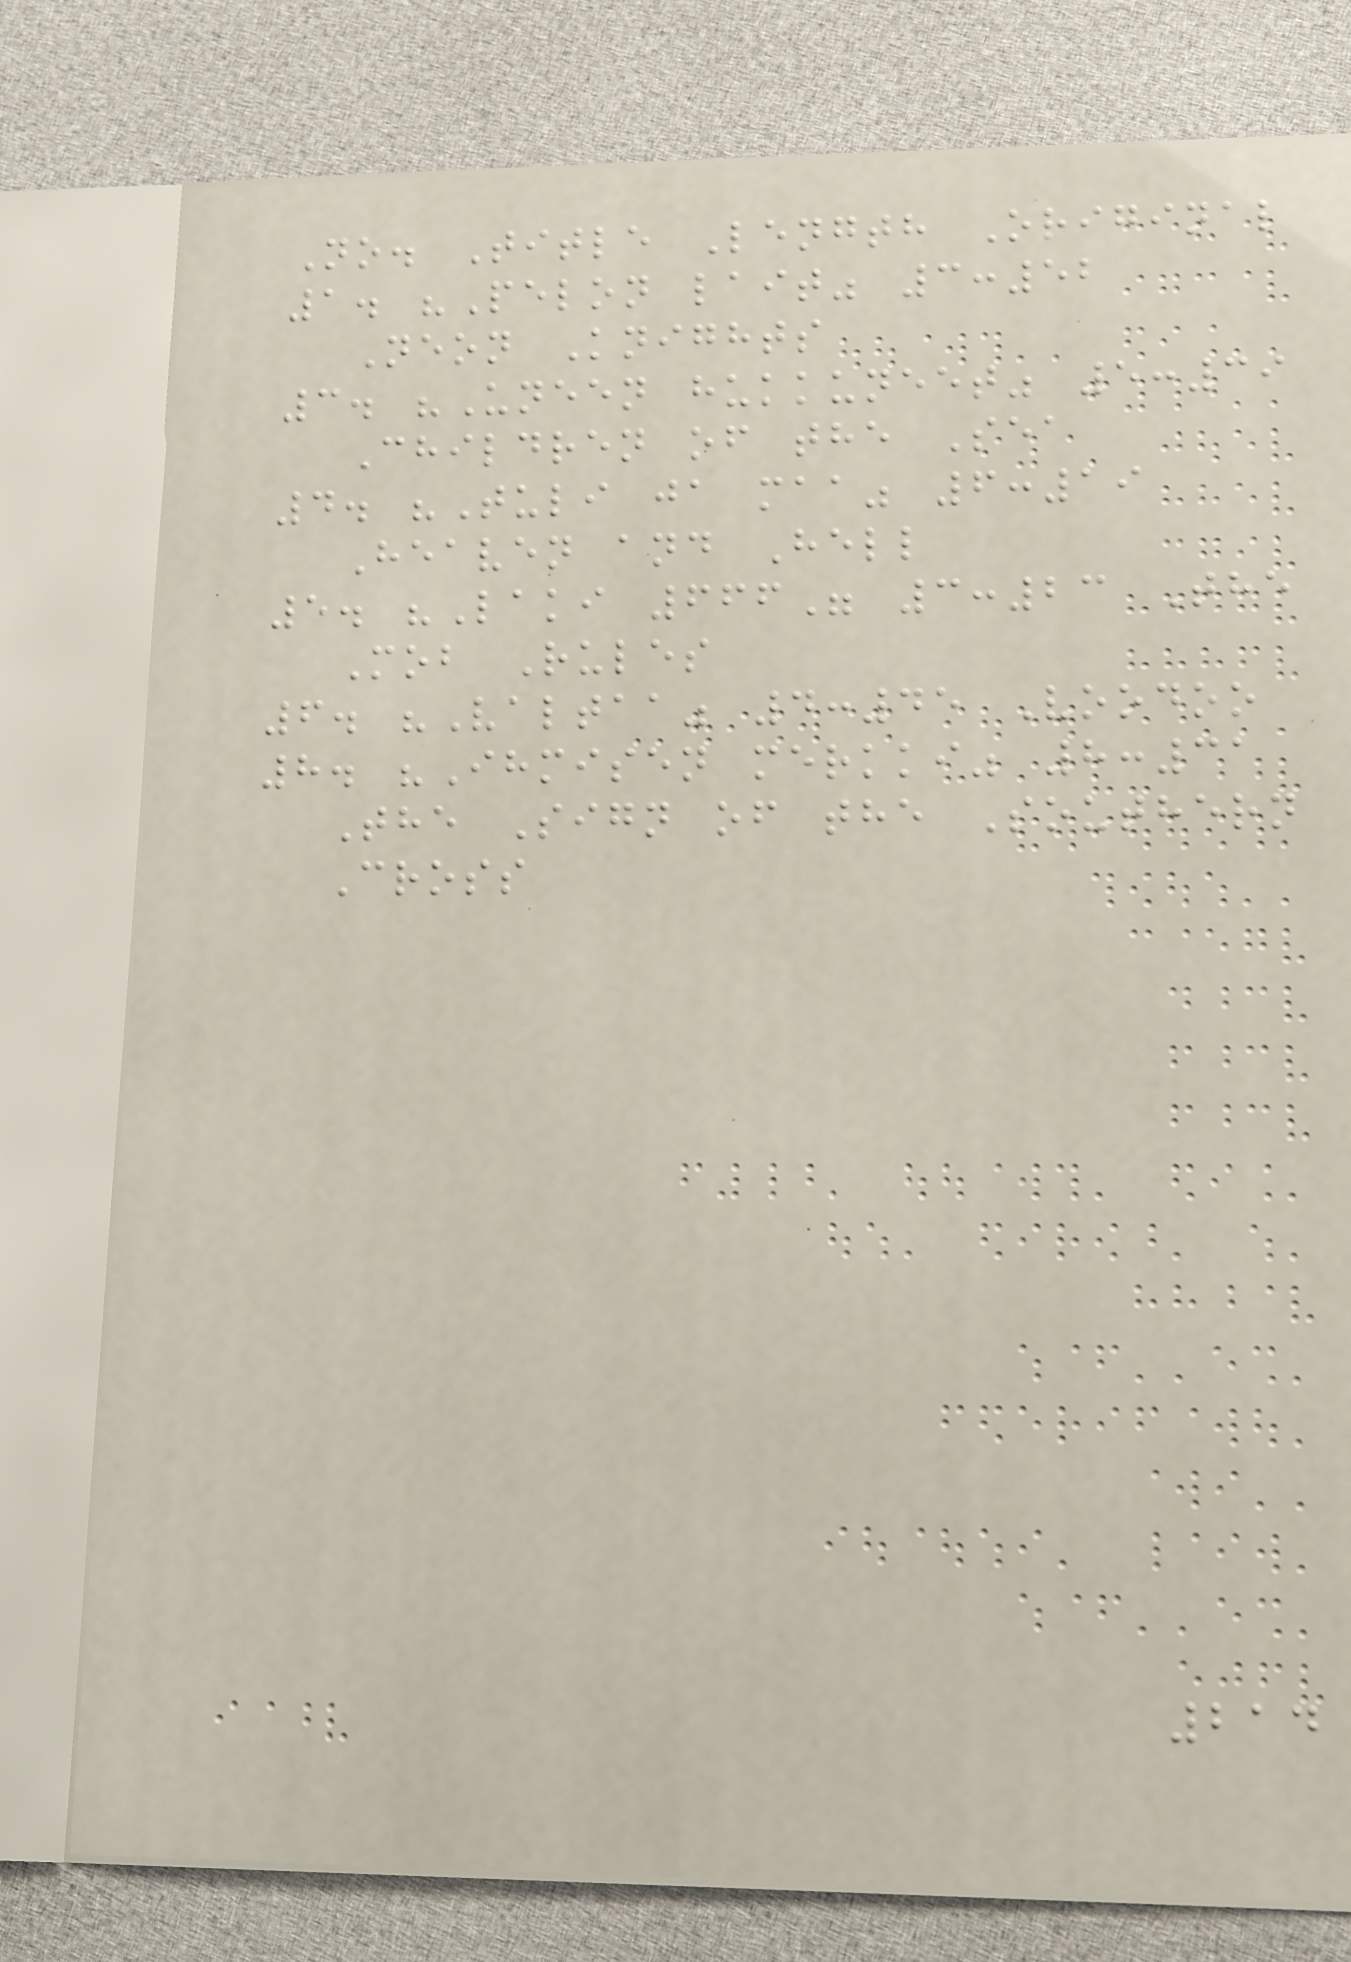No. Title Length Original
1. "Pelon lait" 3:52
Neon Knights
3. "Uneen hukkuneet" 5:39
Children of the Sea
4. "Tuli ja maa" 6:19
Heaven and Hell
5. "Laki 666" 3:23 The
Mob Rules
6. "Valtaa" 4:45 Voodoo
8. "Ihmisen merkki" 8:31
The Sign of the Southern
Cross
214
